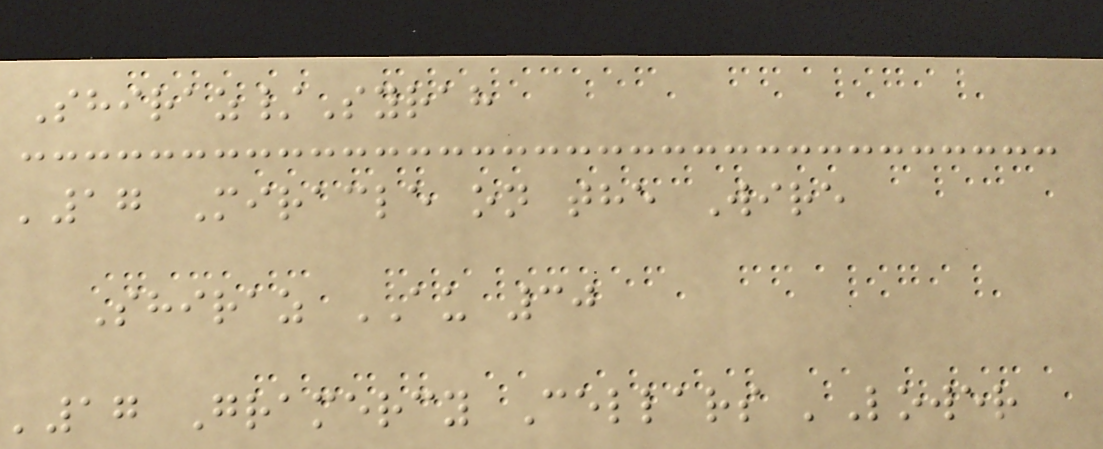Shiraz/Syrah
'17 Miracle on the Wire
Shiraz AU 30
'17 Gramercy Cellars 'Lower
